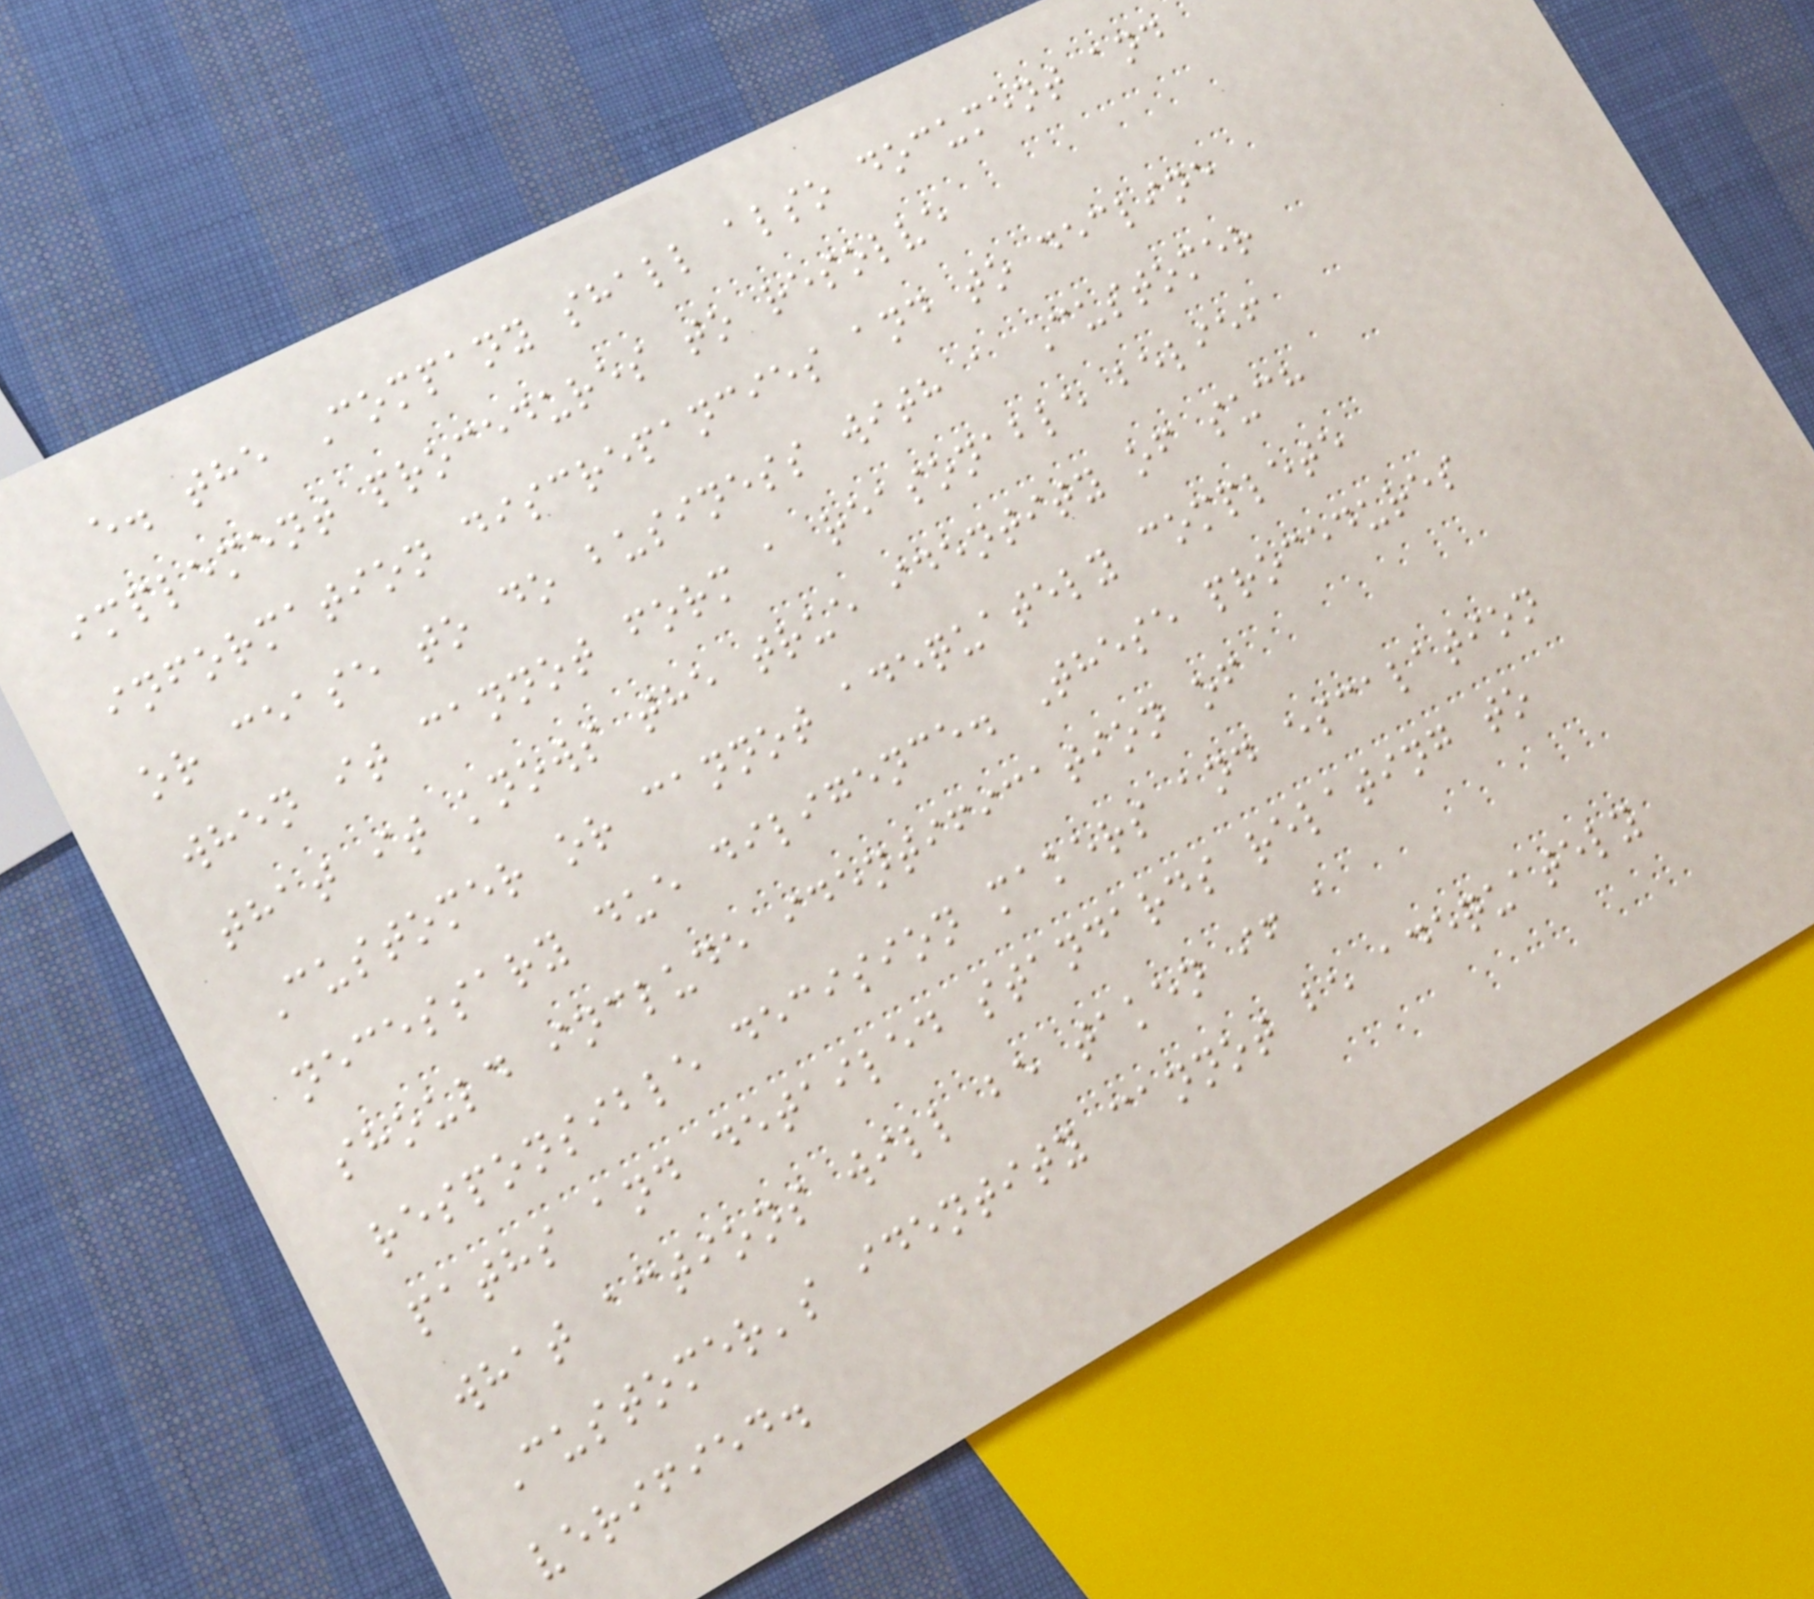e. the Company shall also document and
implement procedures to resolve
information discrepancies and to decline
or cease to do business with a Customer
when it cannot form a reasonable belief
that it knows the true identity of such
Customer or cannot adequately complete
necessary due diligence. These procedures
should include identification of
responsible decision makers and escalation
paths and detailed standards relating to
what actions will be taken if a
Customer's identity cannot be adequately
verified.
